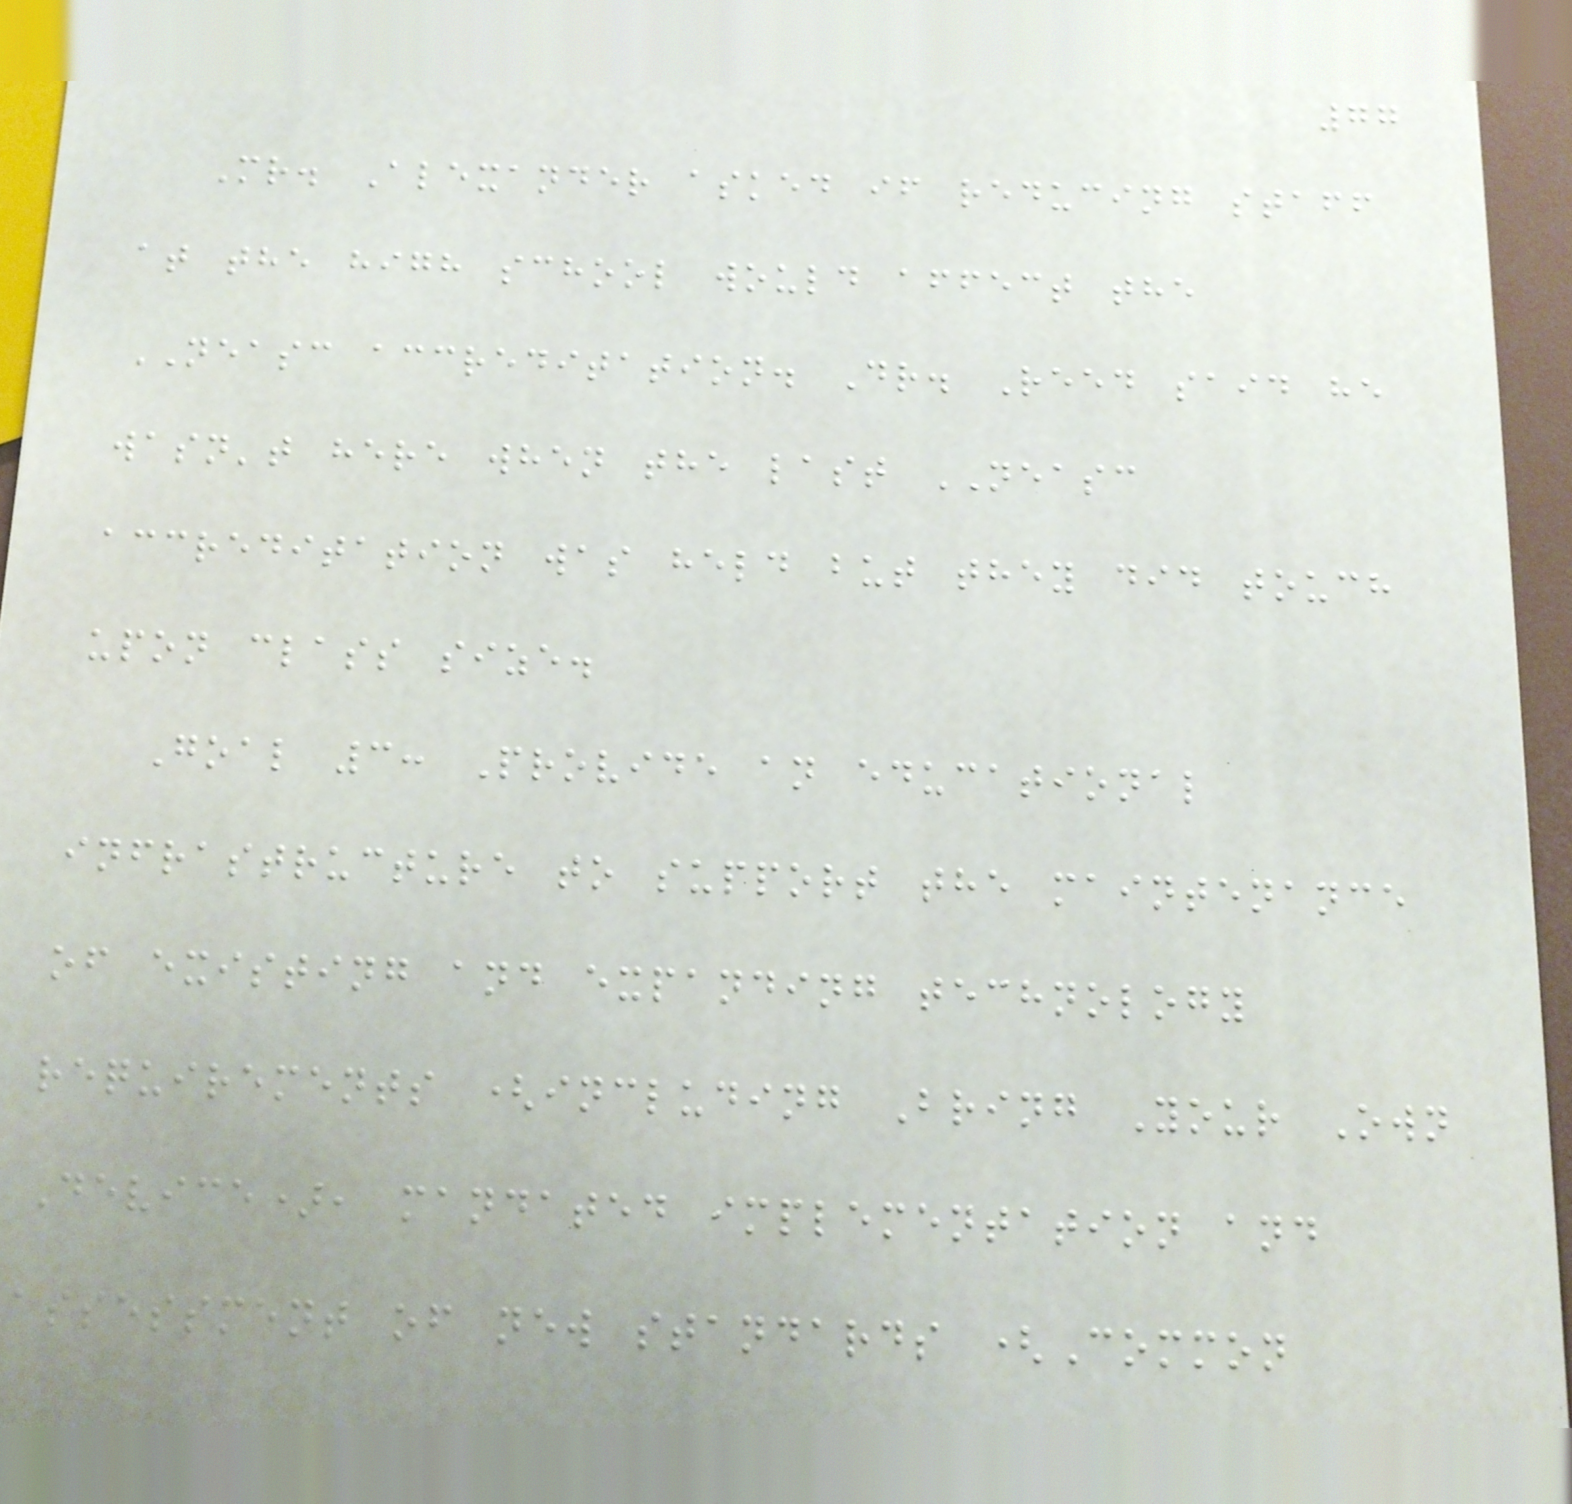77
Mr. Alexander asked if reducing staff
at the high school would affect the
NEASC accreditation. Dr. Reed said he
wasn't here when the last NEASC
accreditation was held but they did touch
upon class size.
Goal 3: Provide an educational
infrastructure to support the maintenance
of existing and expanding technology
requirements (including Bring Your Own
Device), mandated implementation and
assessment of new standards (Common
